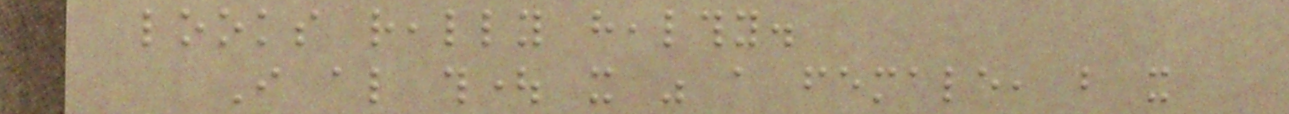looks really healthy.
I also thought it was a female, but it
